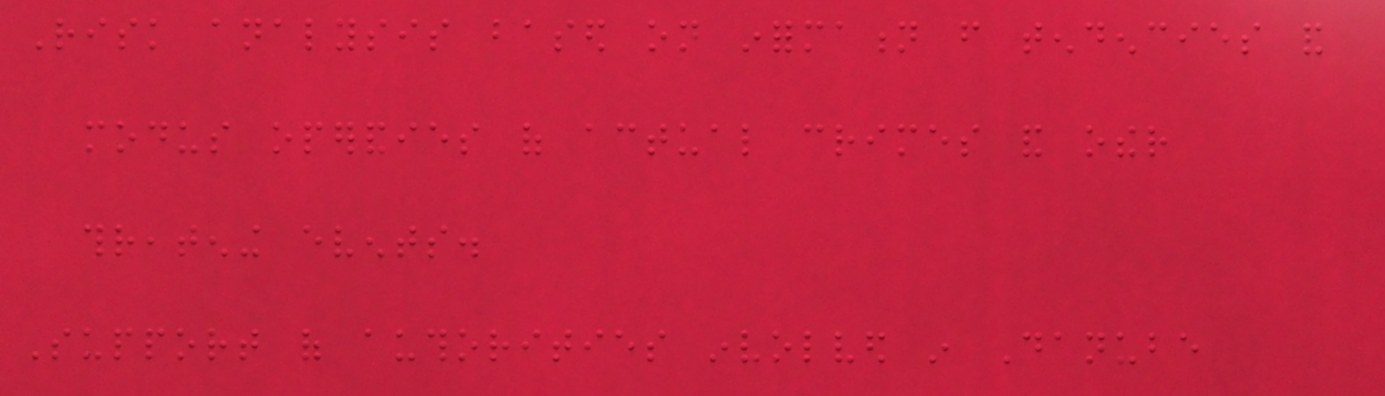Risk analysis based on information from tendencies and
modus operandies of actual crimes and other
threatening events.
Support of authorities involved in Danube
